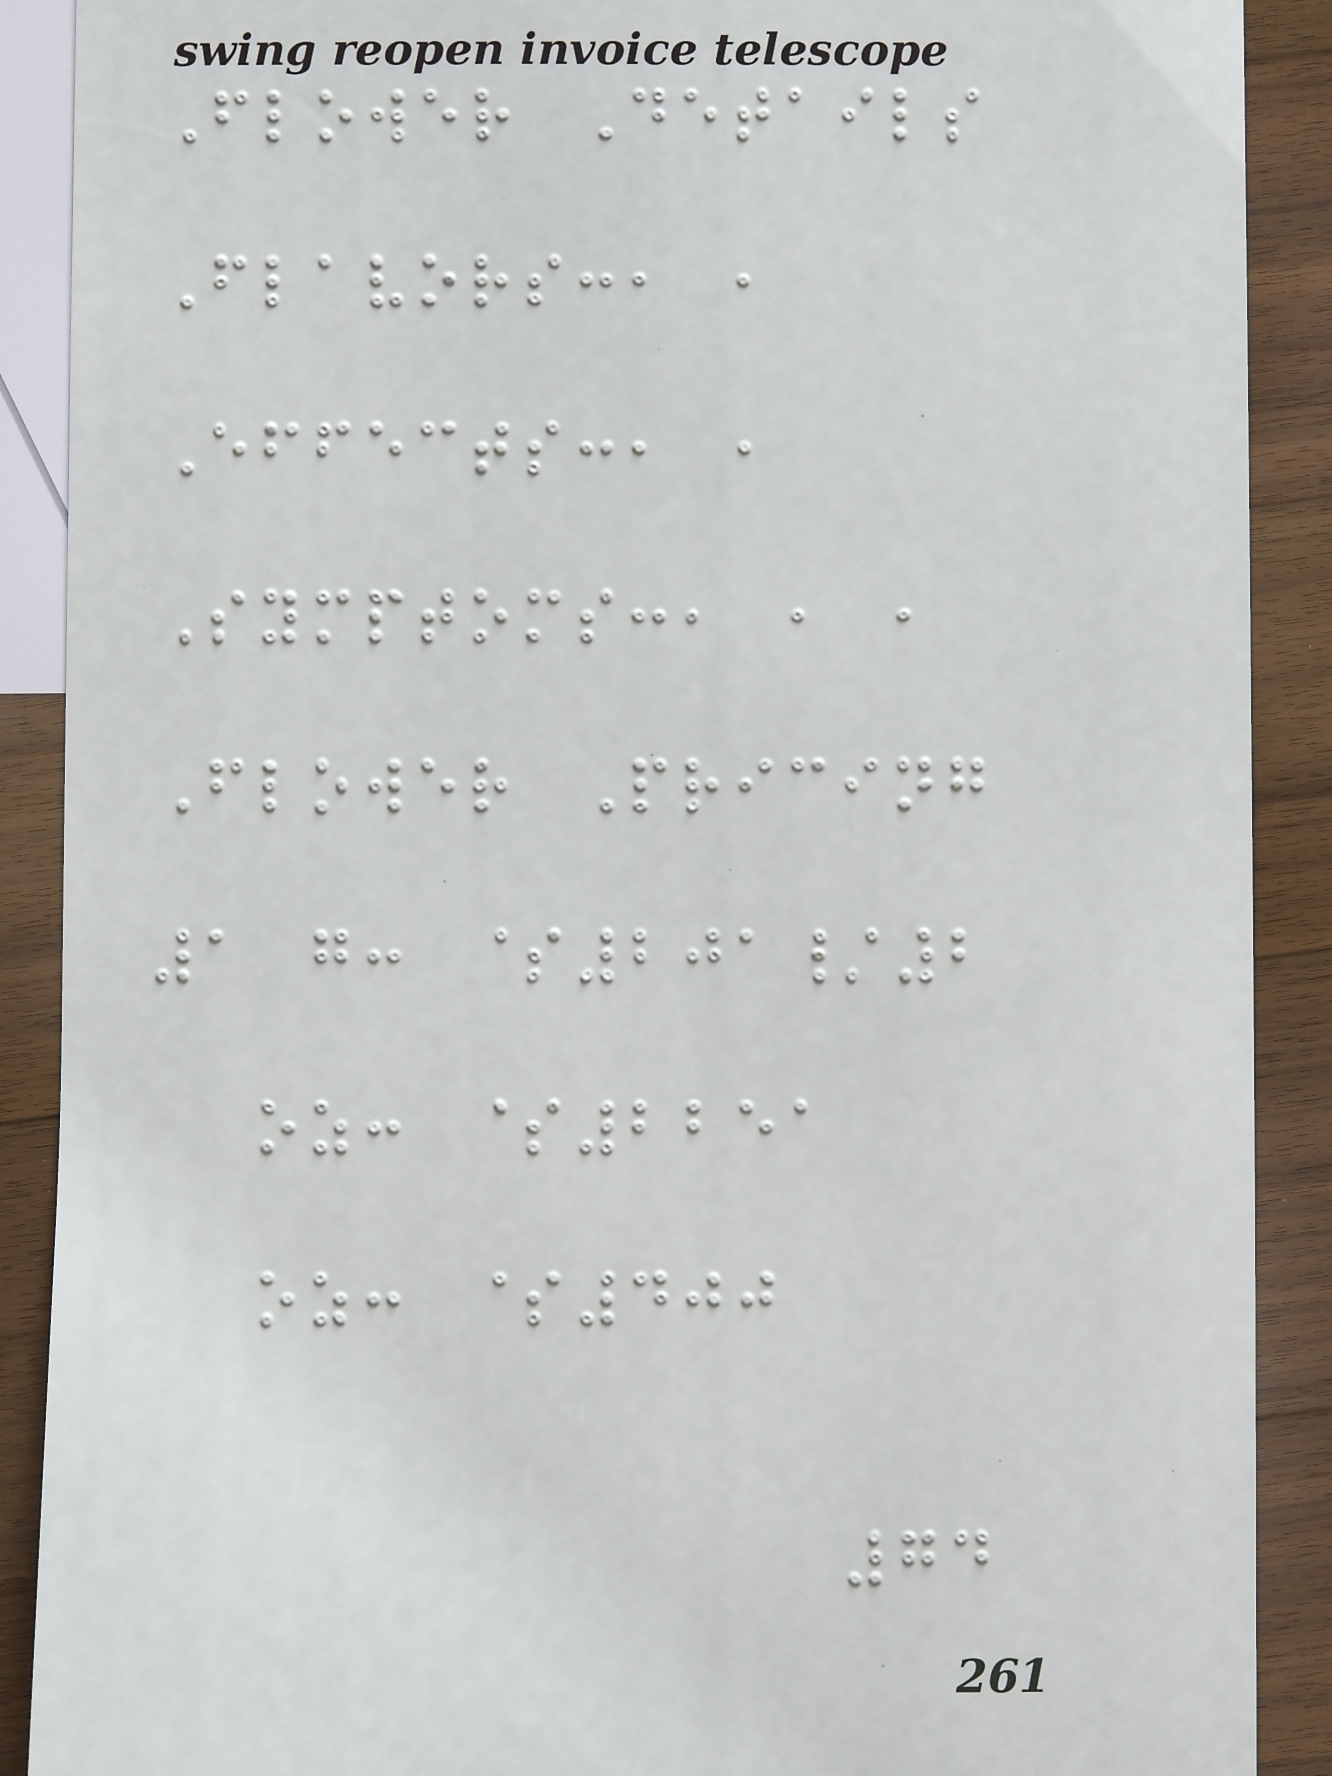Flower Details
Flavors:, ,
Effects:, ,
Symptoms:, , ,
Flower Pricing
1 g: $201/2
oz: $2251
oz: $400
74
